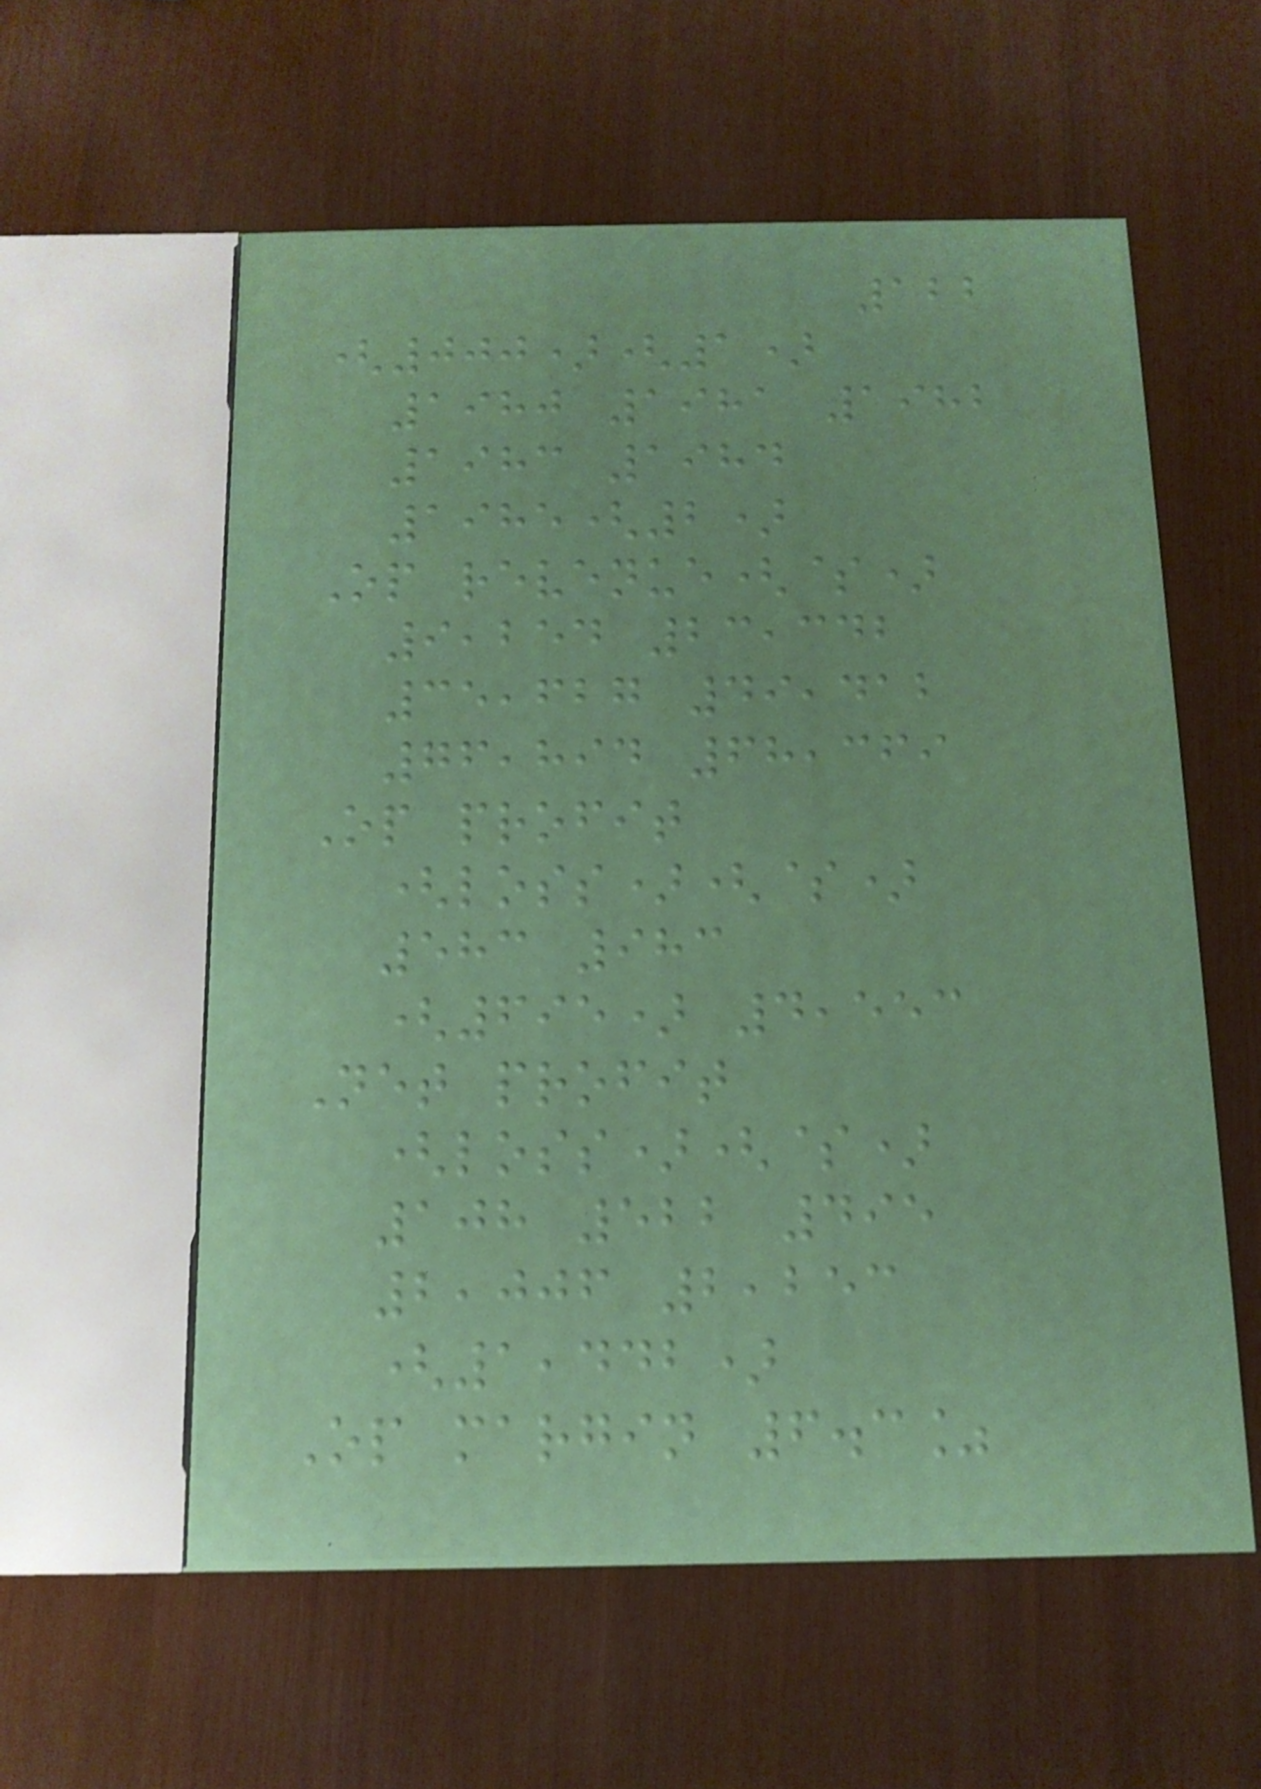122
(000)(1)
1980 1981 1982
1983 1984
1985(2)
Op revenue($)
9,254 23,342
35,627 49,412
76,894 68,369
Op profit
(loss)($)
583 983
(695) 4,553
Net profit
(loss)($)
108 522 495
2,006 2,253
(1,442)
Op margin 6.3%
